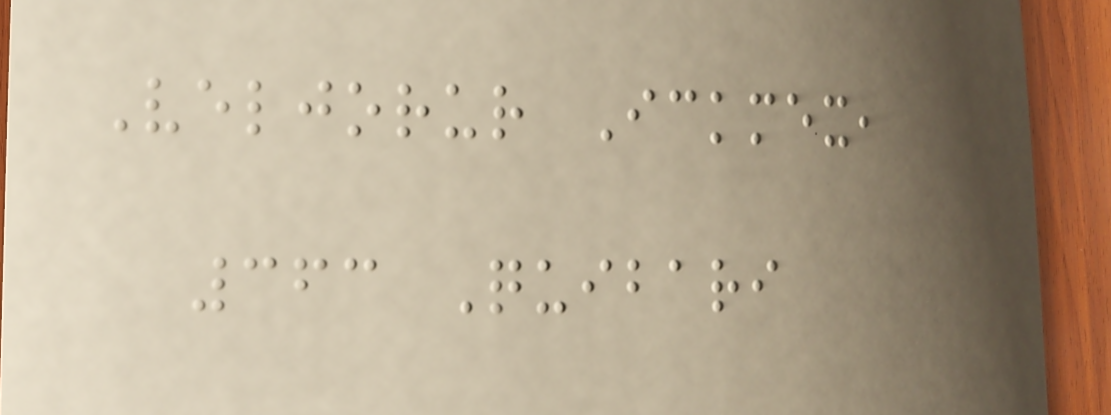Veljorur Ickmex,
363 Quibari
